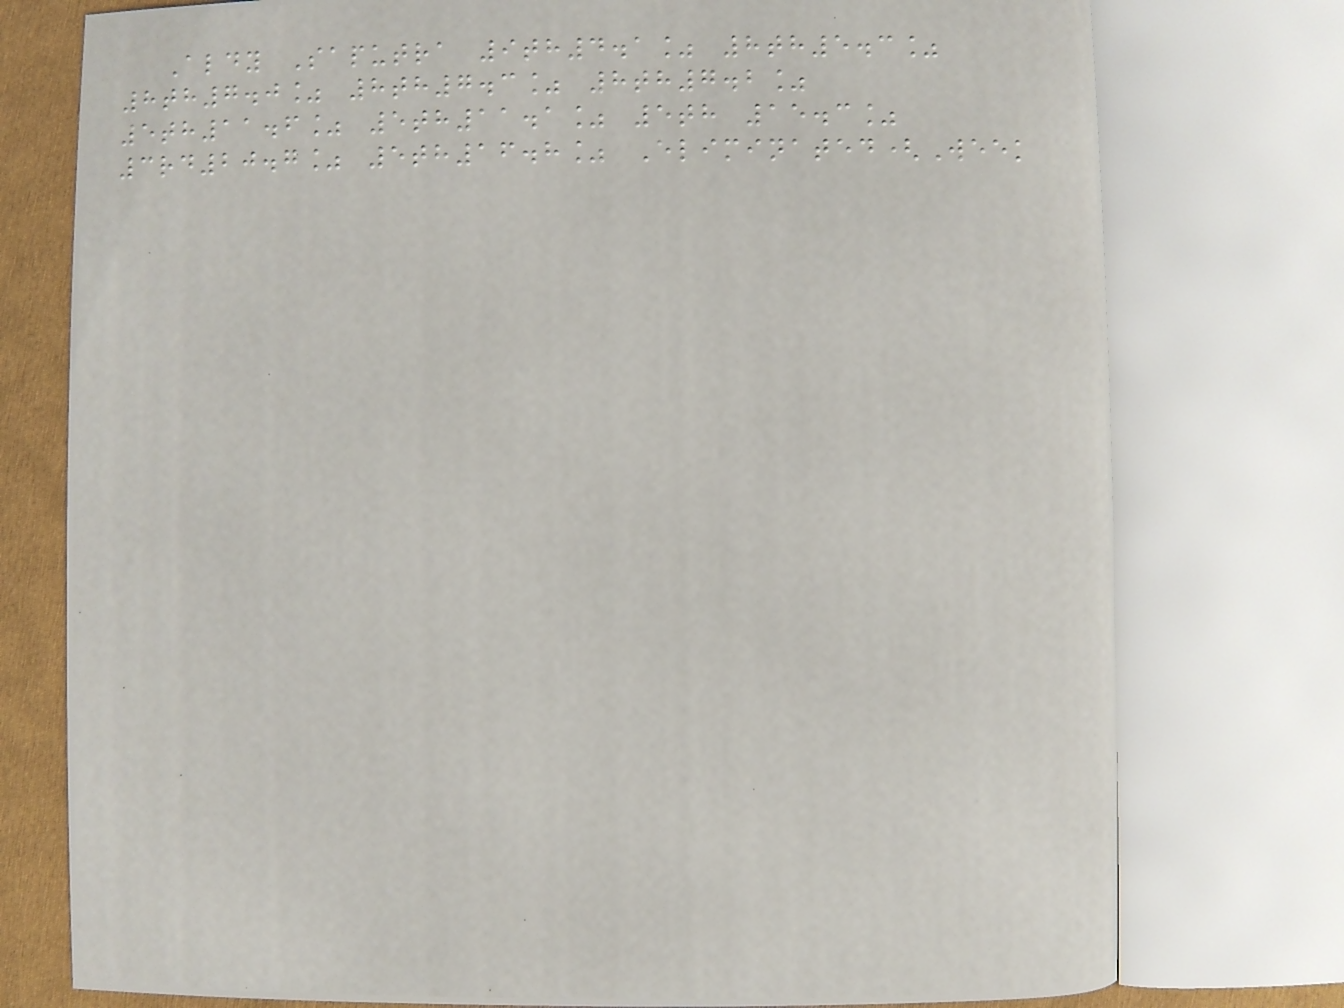Aldy Saputra 9th4.1% 8th5.3%
8th7.0% 8th7.3% 8th7.2%
5th11.6% 5th11.1% 5th 15.3%
3rd20.7% 5th16.8% Eliminated(Week
